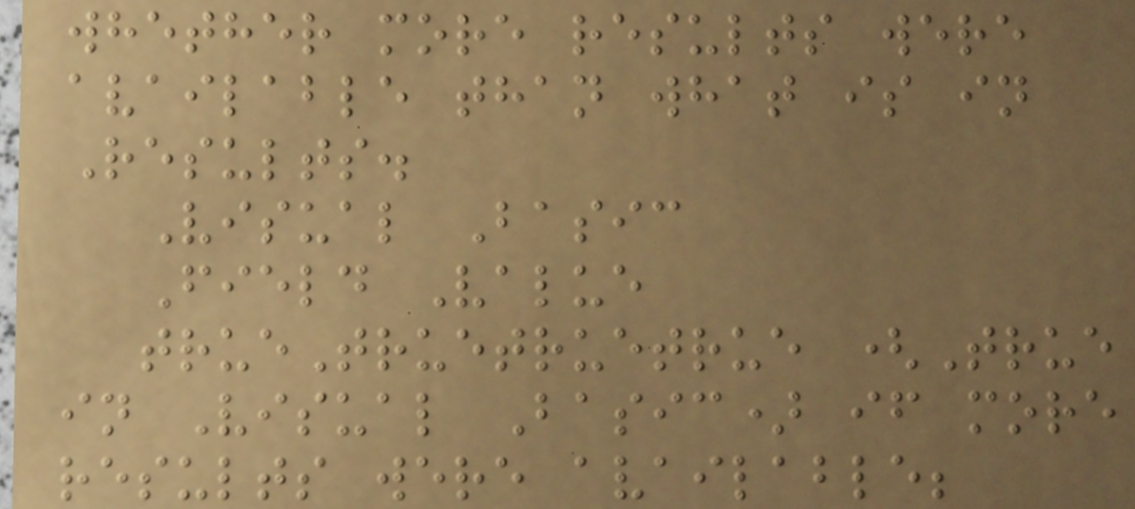whether more results were
available than what is in
Results.
Visual Basic
Field Value
trueTruetruetrue (True
in Visual Basic) if more
results were available;
